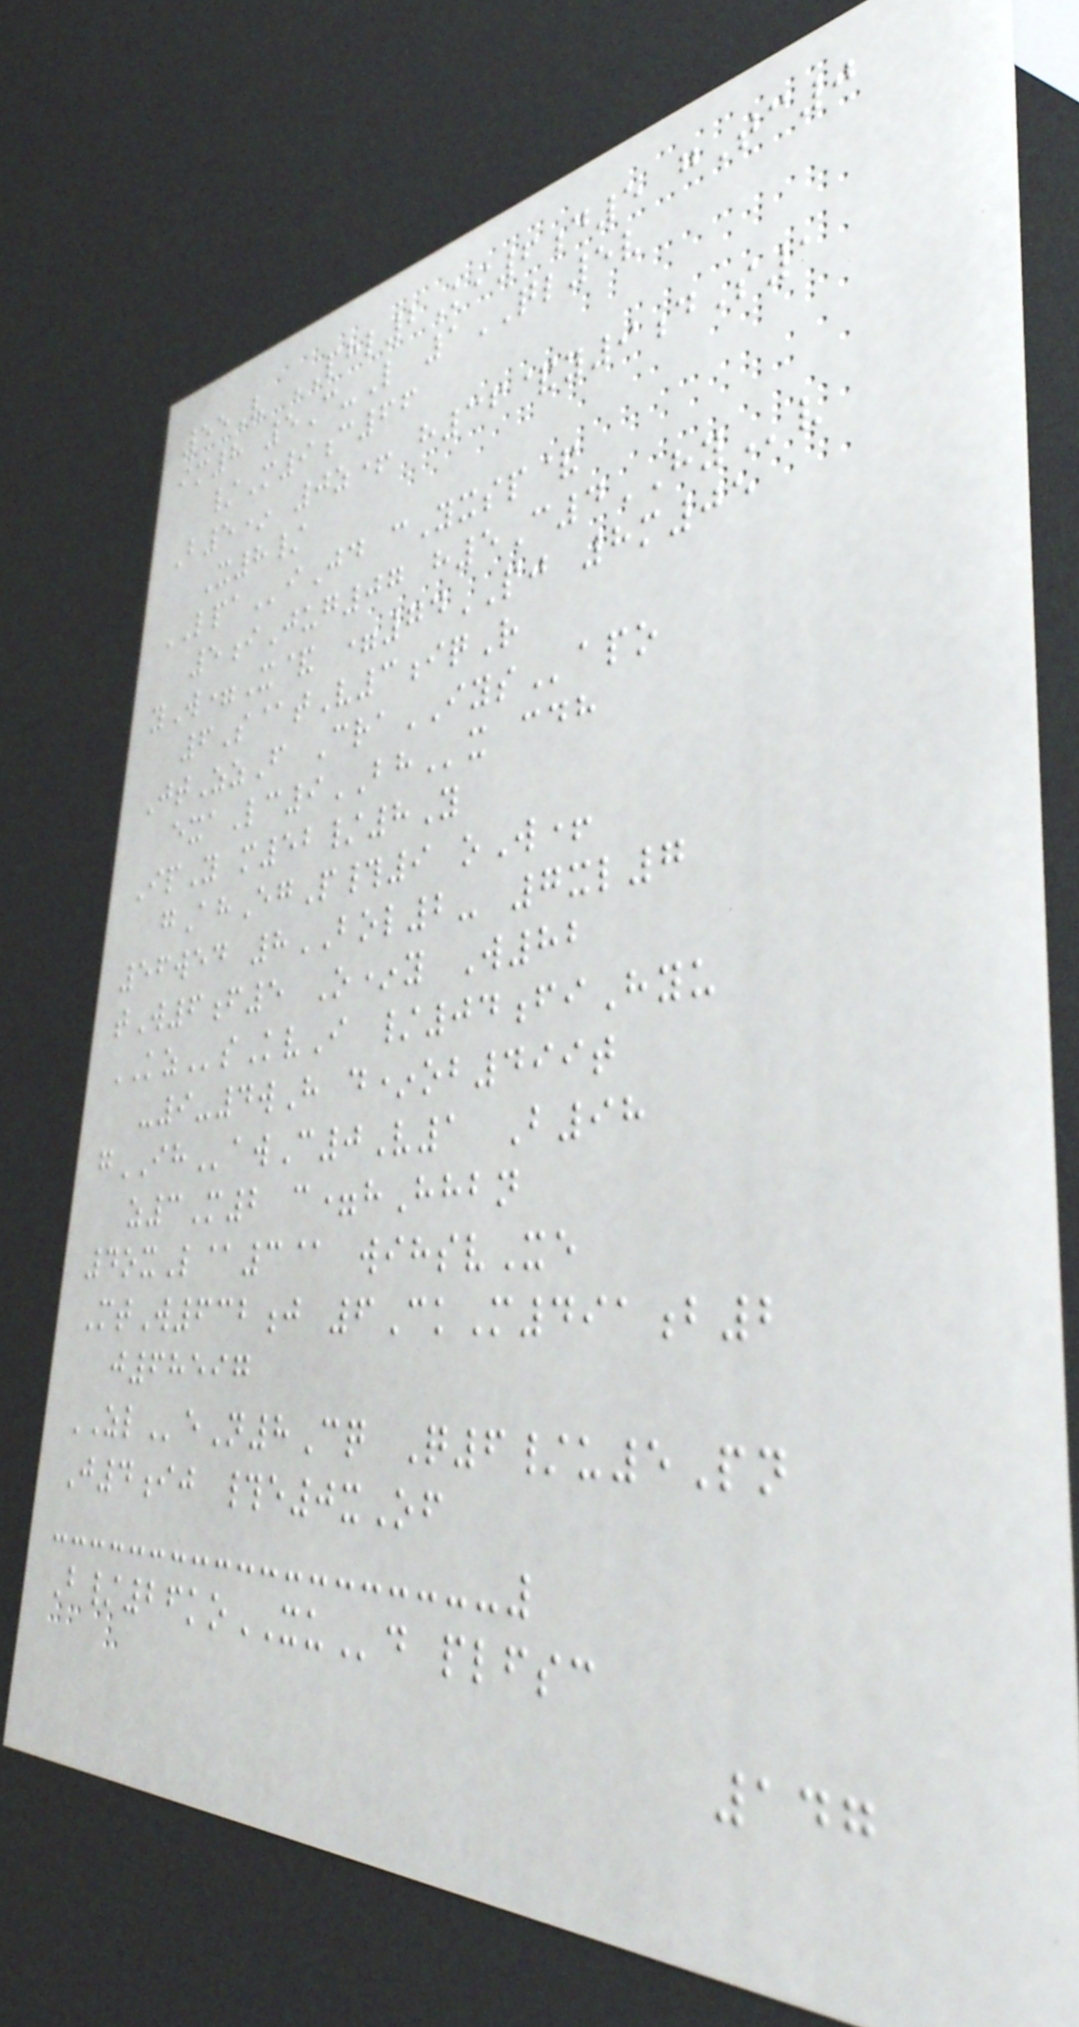55V PHL2Ki6d5 gTc0
im8 5C-L 1QL5v
/M9c66
B5* 0z+ h36&y9dS1
X8/
LPAiJd cYxsp&
5iJug07 h5C4HYv
yW=X& =74PJ 8m05
6S@tV3iqR
JtZzF CraIYSapo
exaLc9BHx cdh
IpY m52/8Y
gAhEgP#9 oW+
56wed 8BOL2- 7xl7
tW6f5 O*y W82
KZsKvI /04fiHyu
-9-4wH d*ob499t
gIHawC0V1 B98
z3M2 c=hHhbn
4oxL@3@ wihsvXe
MtW632j 6CkM491b2
j68597
ZLeN8Cq Q6/u5Pn
J4ij #e0xOf
B/26koXUd plfsc
147
